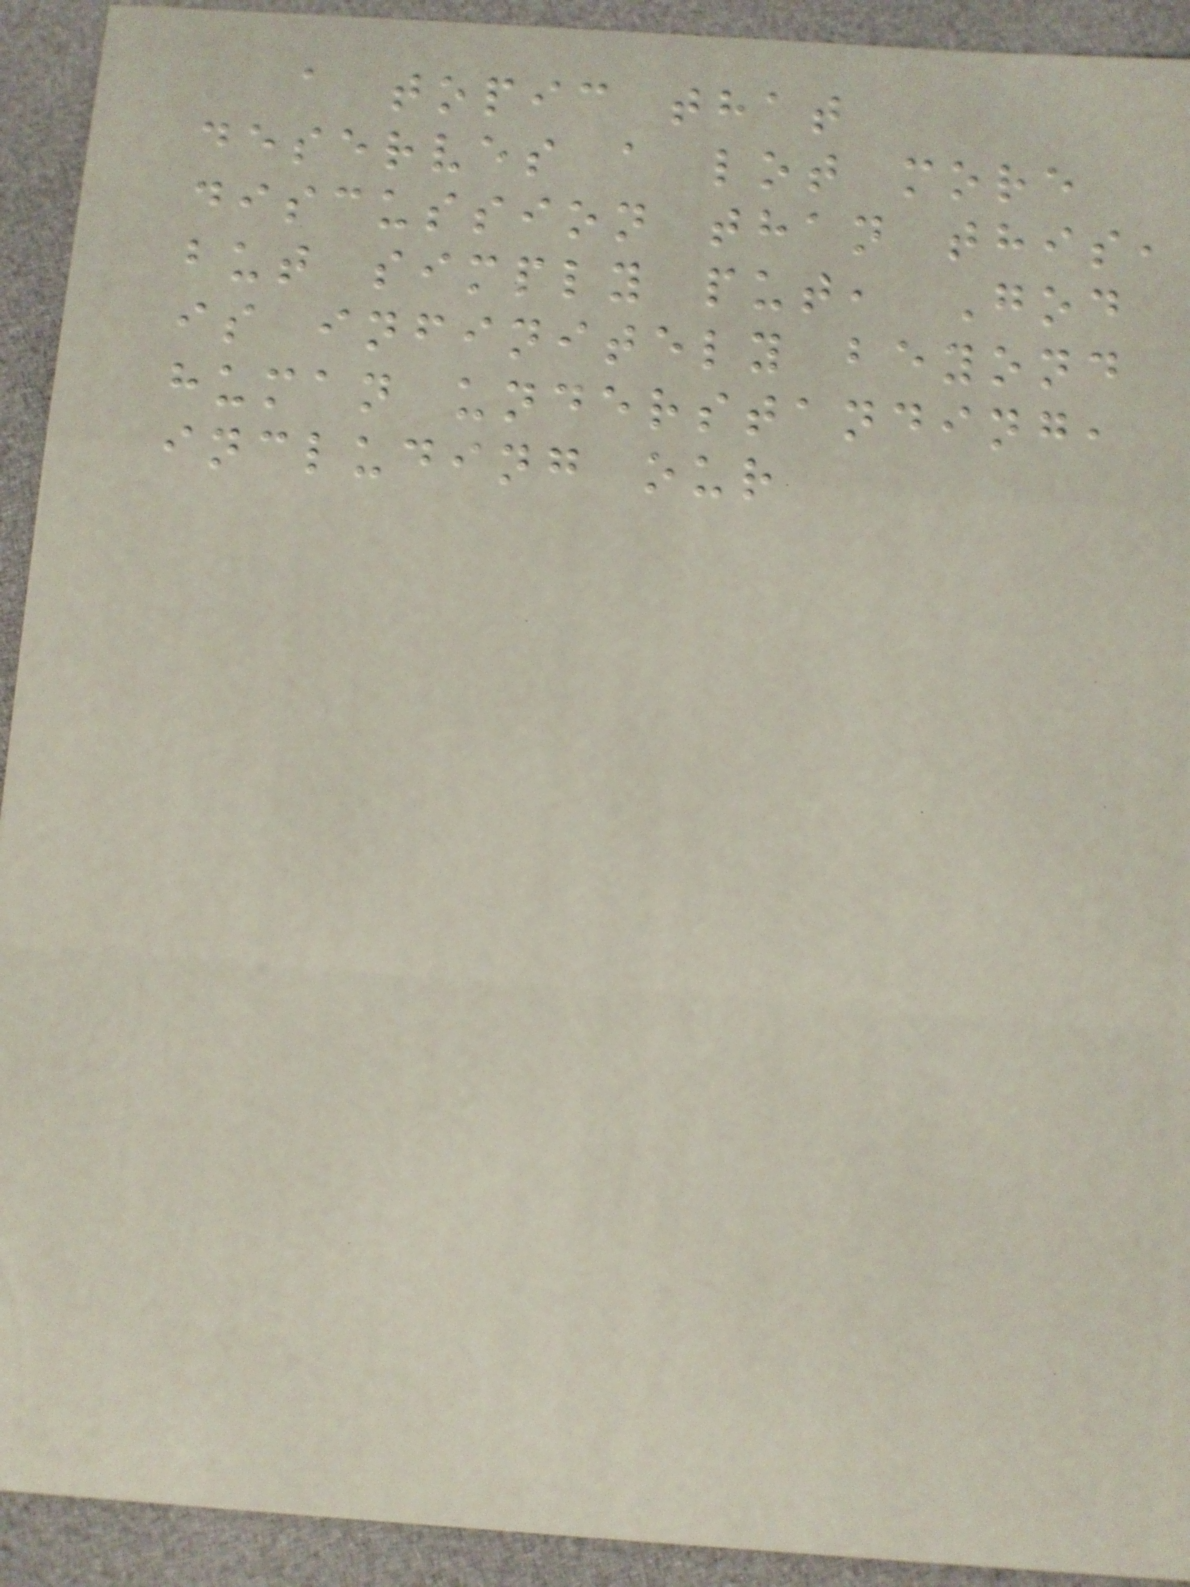a topic that
deserves a lot more
discussion than this,
but simply put, God
is infinitely beyond
human understanding,
including our
